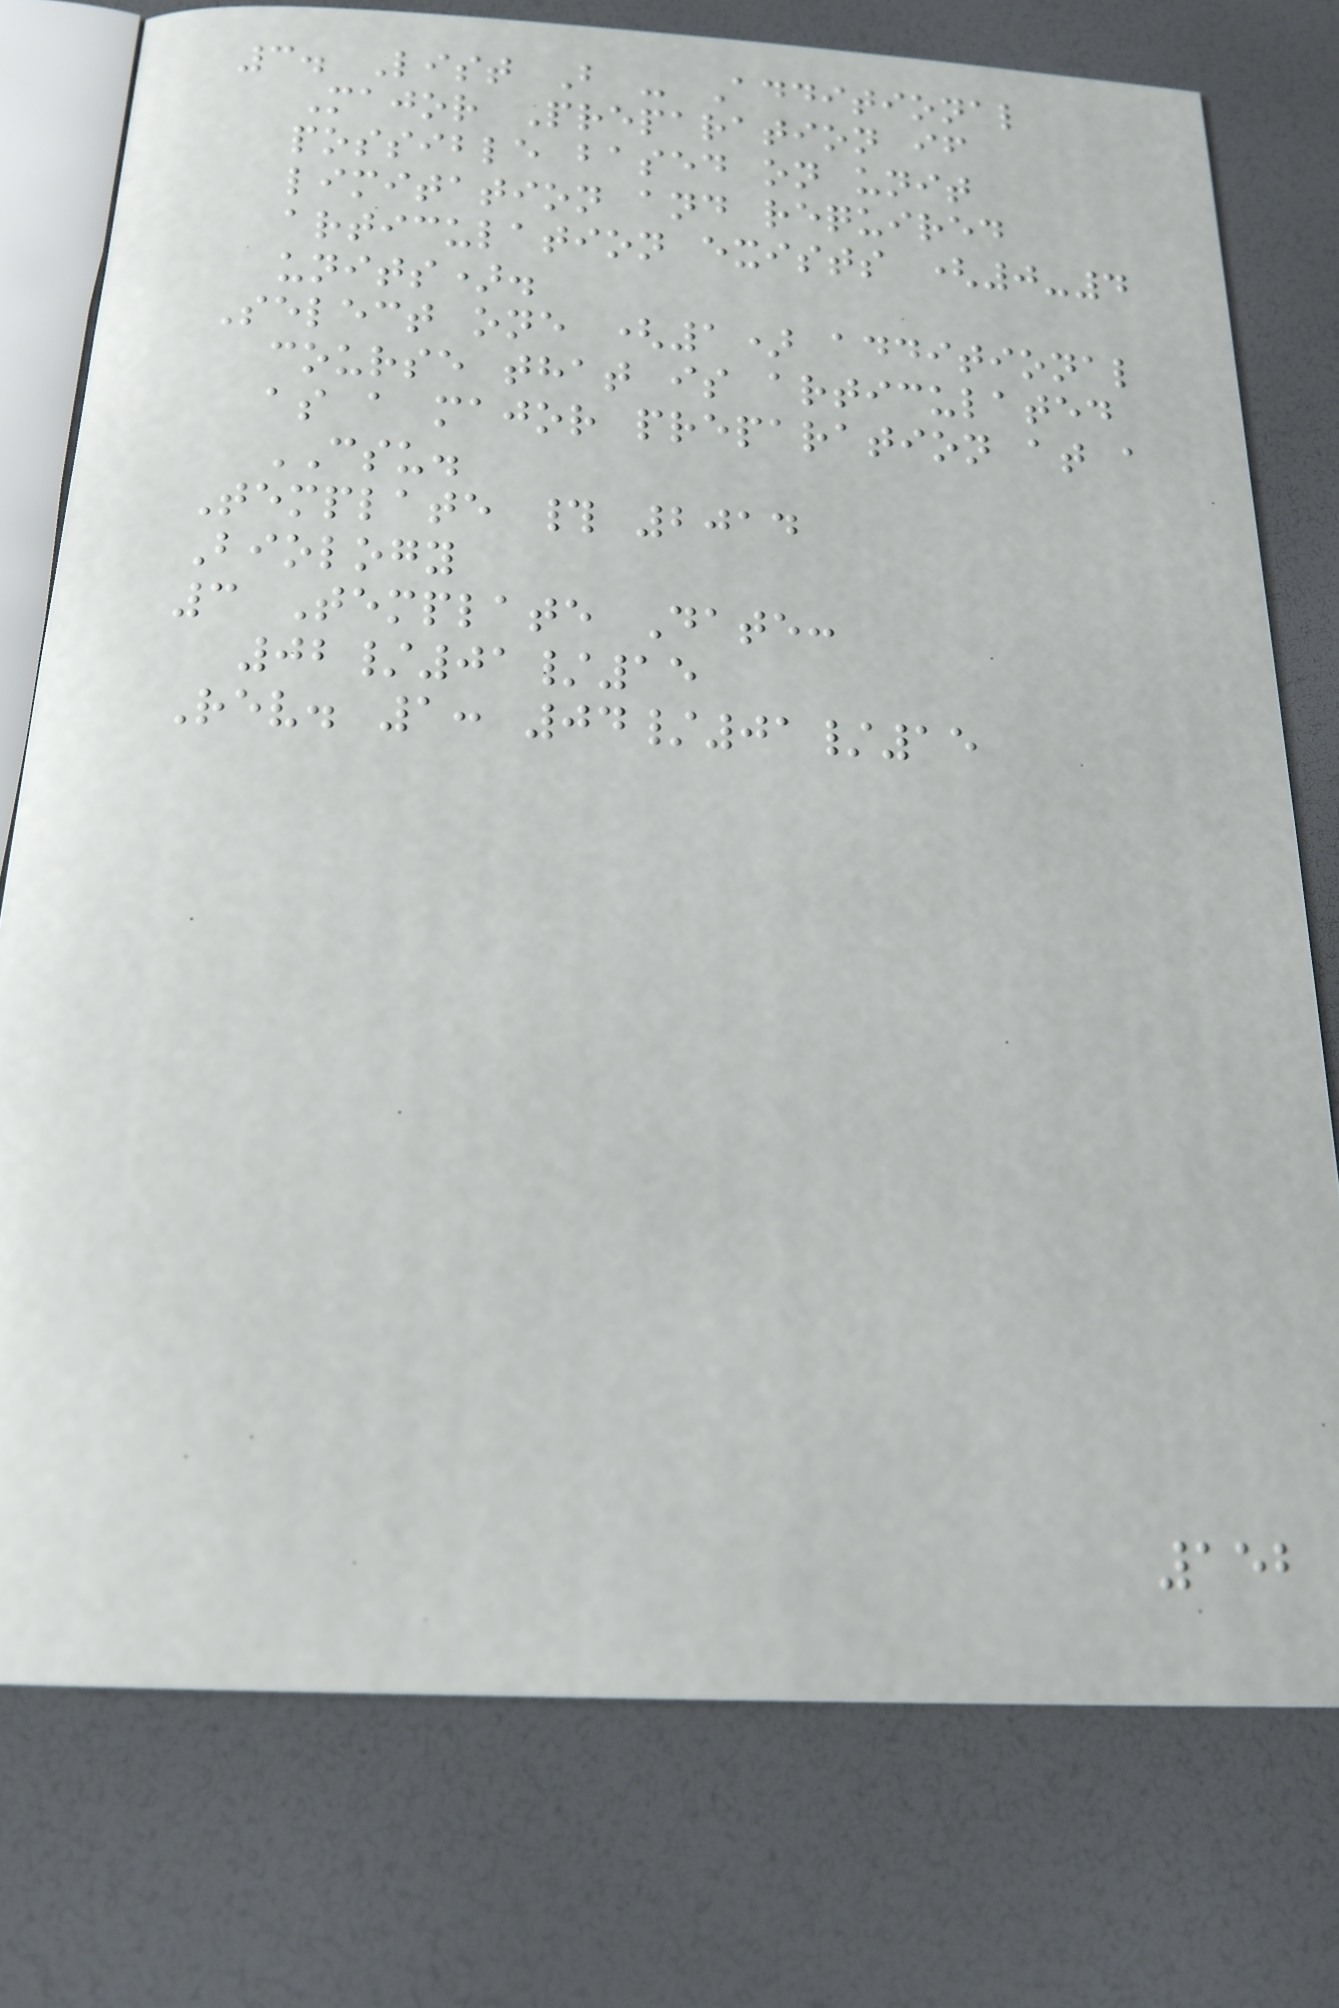3. List B - Additional
Major Preparation if
possible based on unit
limitation and required
articulation exists (0-4
units).
Select one (1) additional
course that is articulated
as a major preparation at a
CSU.
Template # 2014
Biology
3 Template Date:
02/01/15
Rev. 1: 04/01/15
152
